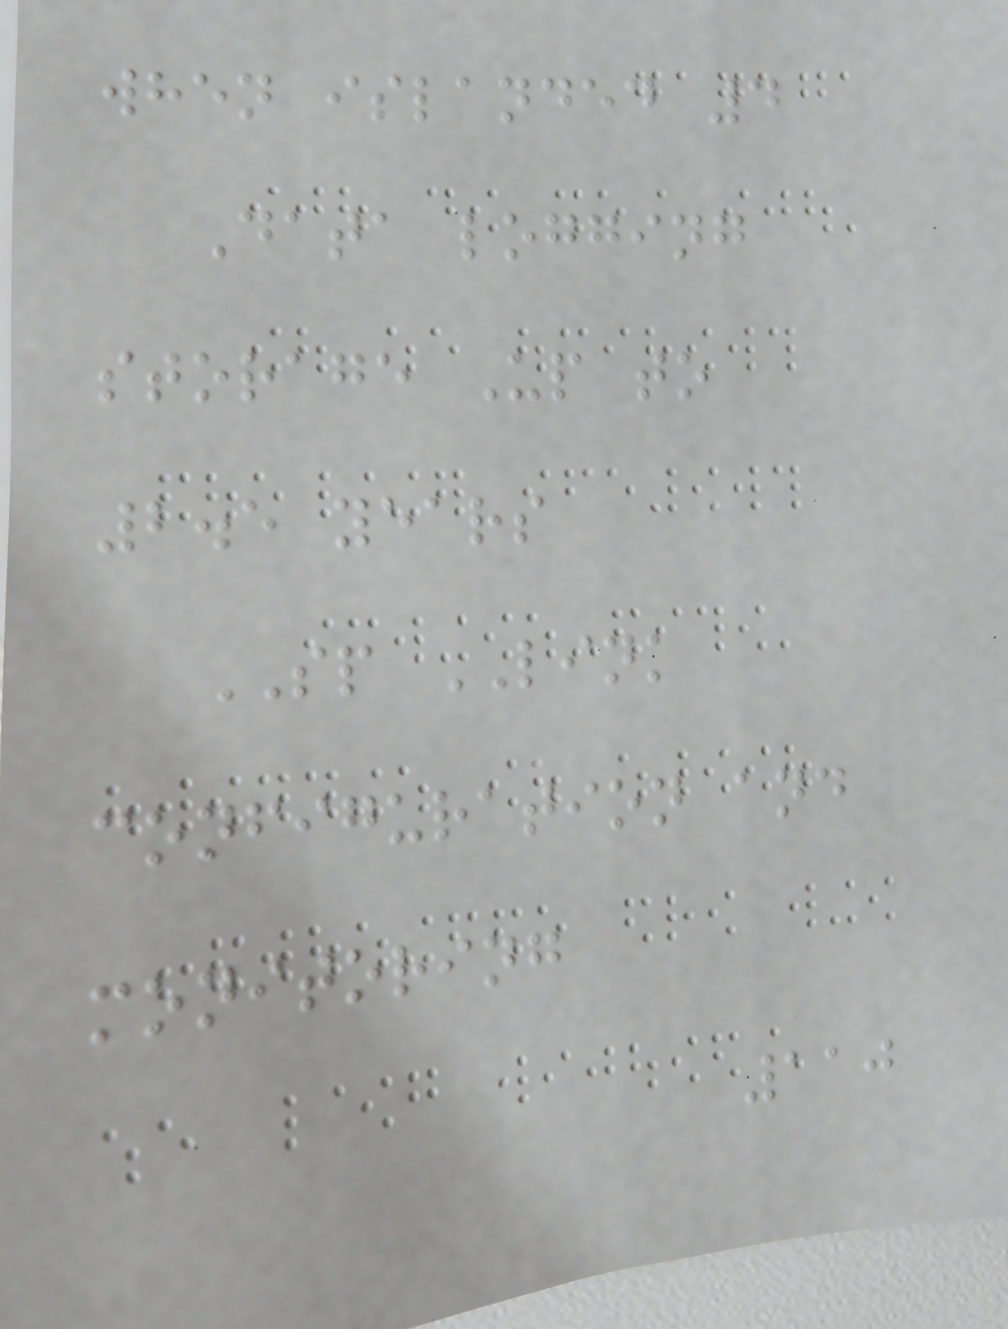when islanded 4
Data logging
storage Up to
2.5 years
SP LINK
configuration and
monitoring
110
